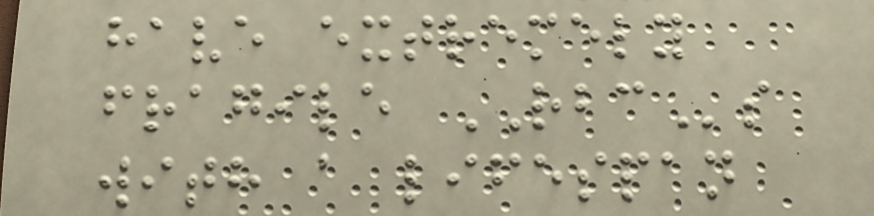have extremely
fragile RBCs
with a lifespan
